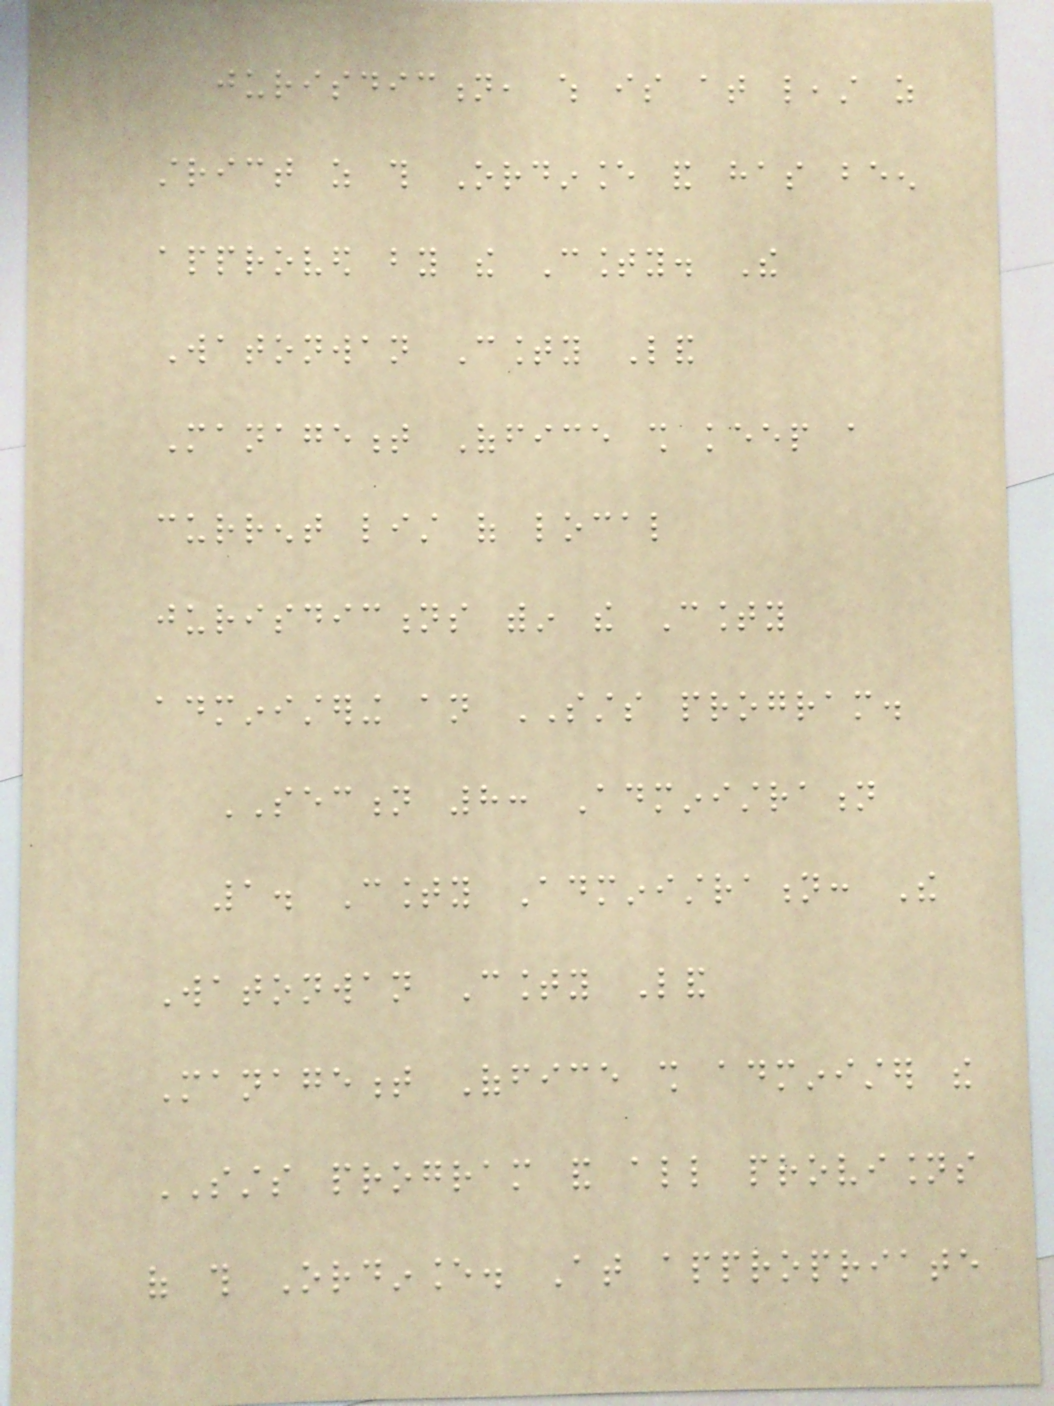jurisdiction, which is at least as
strict as this Ordinance and has been
approved by the County. The
Watonwan County Land
Management Office shall keep a
current list of local
jurisdictions within the County
administering an SSTS program.
SECTION 8: Administration
1. County Administration: The
Watonwan County Land
Management Office shall administer the
SSTS program and all provisions
of this Ordinance. At appropriate
